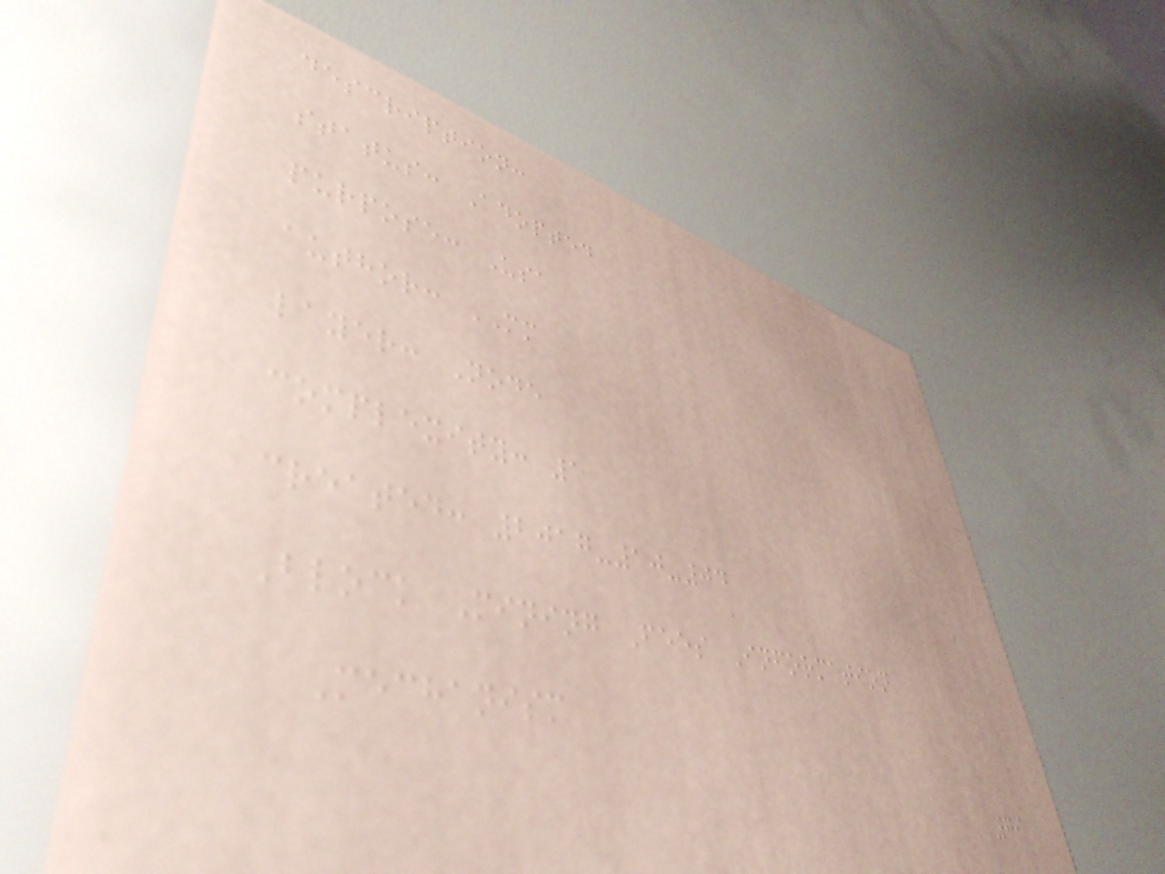description:
status: Adopted
purpose: Usa
author: MM
layer: Node
complexity: 1
created: 2017-10-04
Block Mining Fees Information
Mechanism
79
